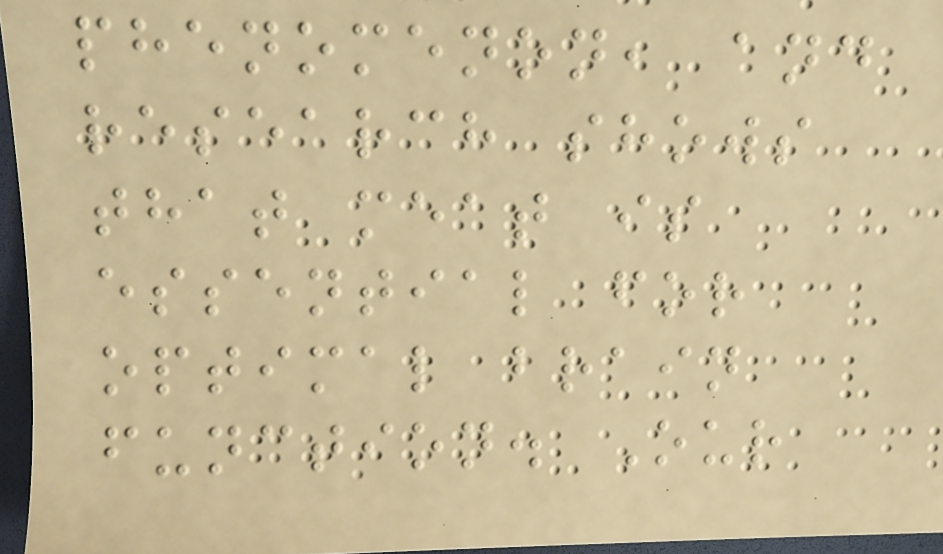phenomenon, and
research shows
that meat is
essential for
optimal brain
function. Our
